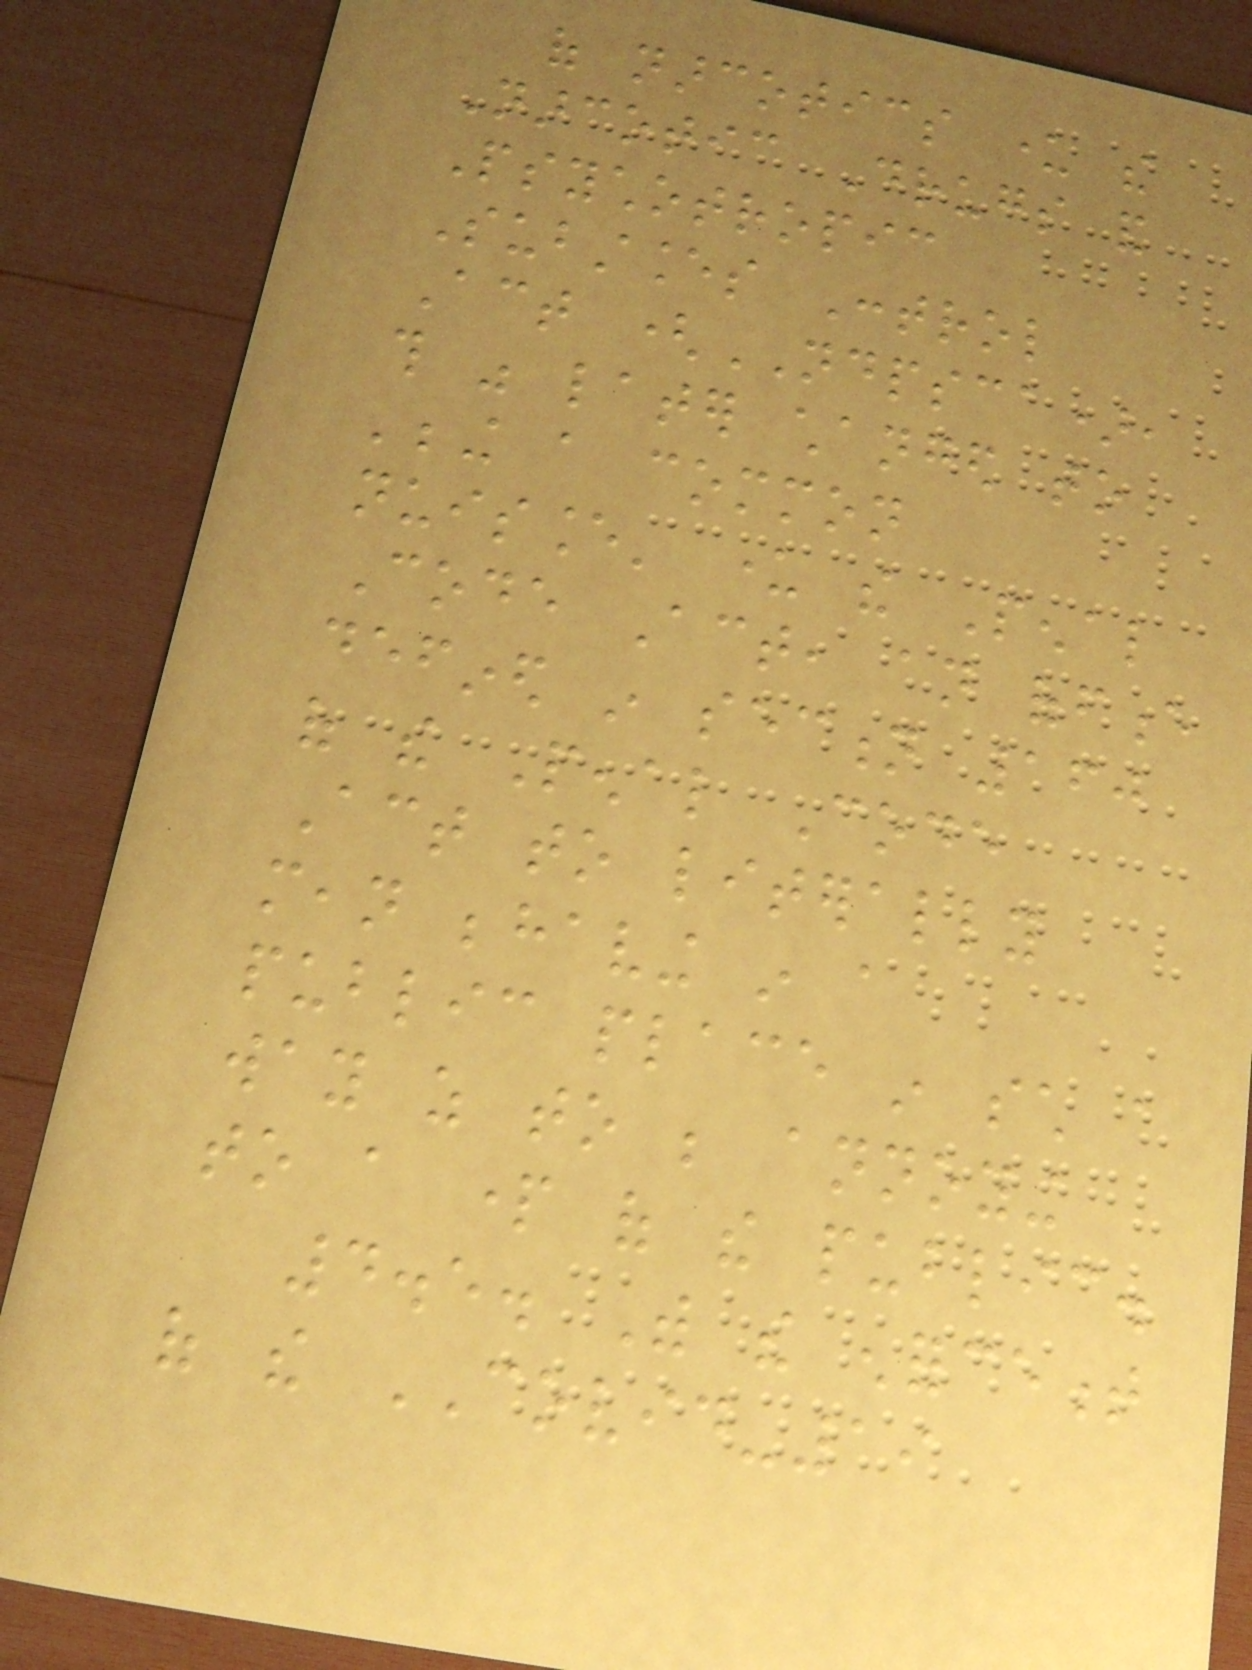of narcotics under the
Narcotic Drugs and
Psychotropic
Substances Control
Act (NDPSCA),
this was later changed to
'being a common
nuisance' under the Penal
Code Act, an offence
defined in section 160
of the Penal Code
Act to literally
mean behaving in a
public place in such a
way as to be annoying
to a part of the public.
4.5. With the enforcement
of the COVID-19
